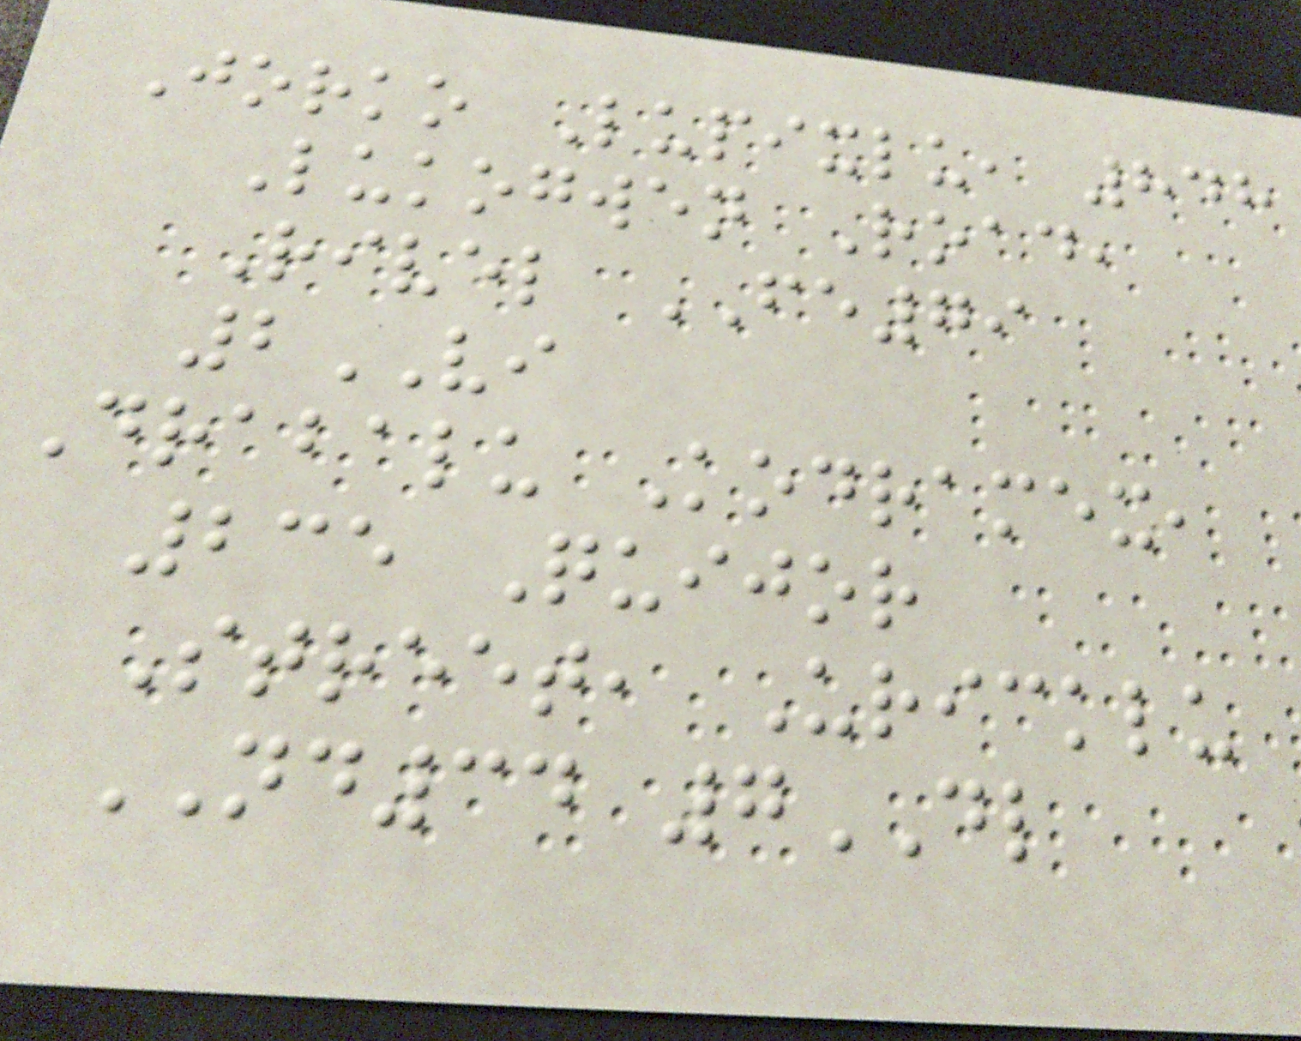Jorko Lupixlu, 848
Lukogwen Road,
Rivel FE79
2VI
Drabalu Kodramex,
235 Quijor
Street, Uricklu
ND34 7DL
